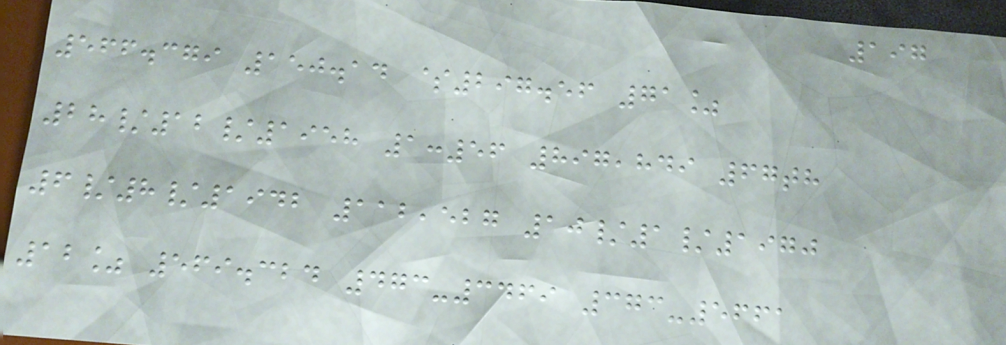197
566.379 150.14 $297.56 71%
28/12/1958 1:56 897,849 67th
6/8/1942 112,527 10/1/1970
12% 569.324 473-3469 373-5661
